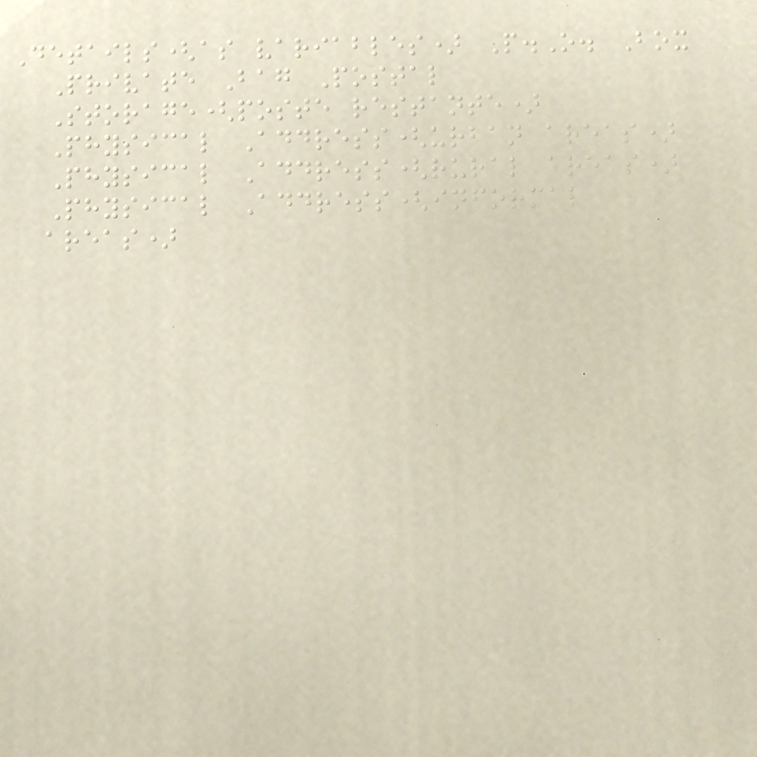Details(as variables) P.O. Box
Private Bag Postal
Storage(poste restante)
Physical Address(urban areas)
Physical Address(rural areas)
Physical Address(informal
areas)
